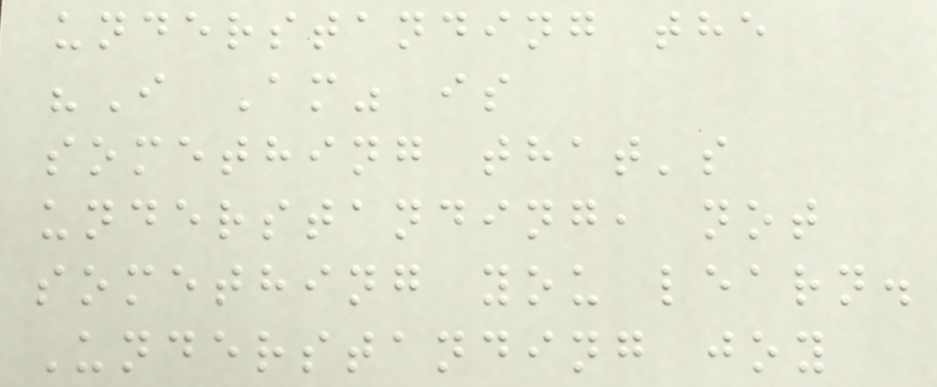understanding the
"I Am" is
something that's
understanding, not
something you learn.
Understanding joy
